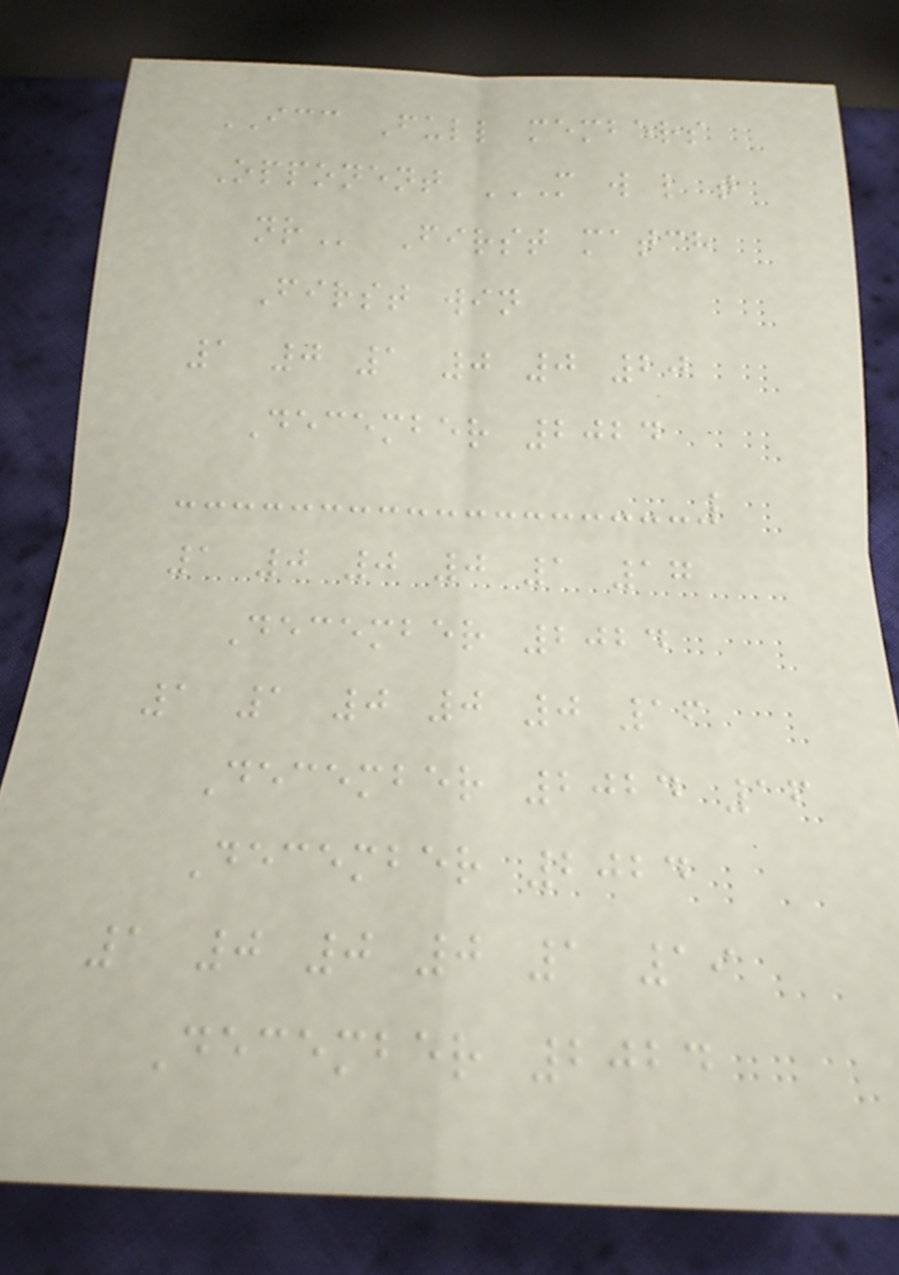ICC Full members
Opponent M W L T
NR First match
First win
1 0 1 0 0 20
December 2024
1 0 0 0 1 17
December 2024
1 1 0 0 0 16
December 2024 16
December 2024
1 0 0 0 1 19
December 2024
